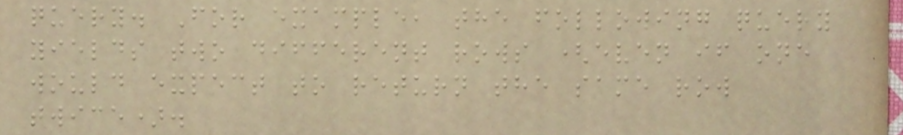query. For example, the following query
yields two different rows (even if one
would expect to return the same row
twice).
